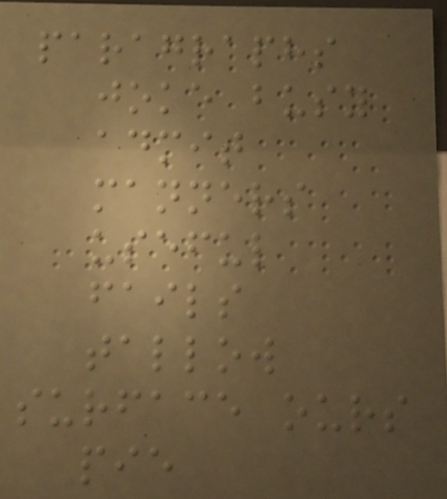paragraphs
joke busy
admit
manners
useful
fails
tallow
surface ours
pie
